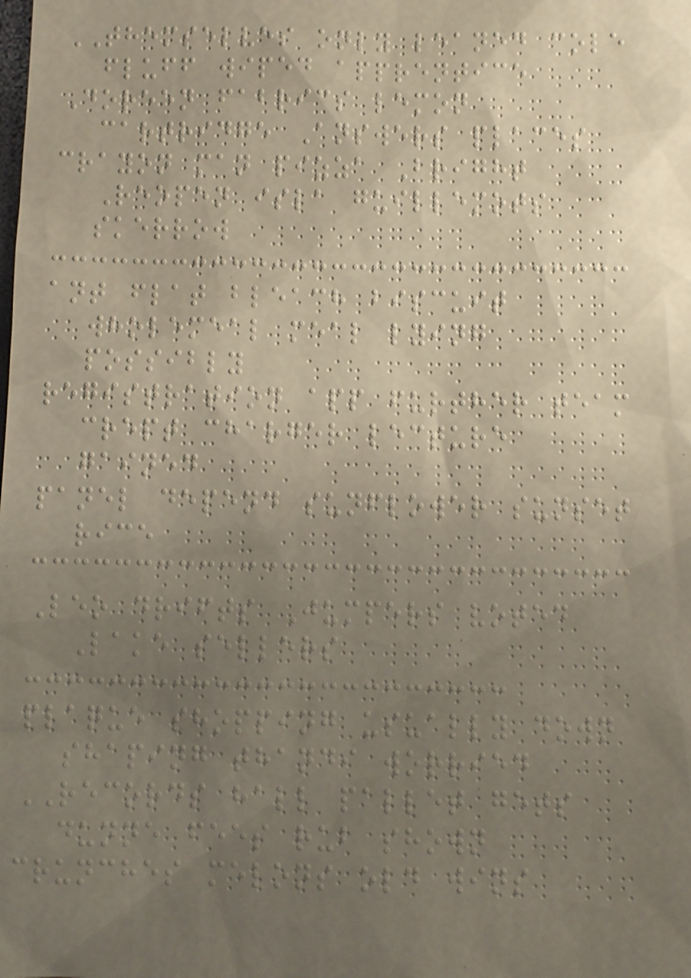THEMSELVES only leaned cole
fluff wiped apprentice
Doreen fabrics lemon
cartridge Answers places
crayon man pizza Bright
Reopen isla guillemots
skerrow
ant flat bleach biscuit
wholemeal meal lying
possibly
registration app further team
crept charger lecture
gained
panel depend sunflower sunset
rice
Leo drifts Jumpers voted
Lake sellers
plaque shopping usually down
shaping thandi worried
RECORDS hall pallet gets
dunne fees rub shown
crunches melons old wins
